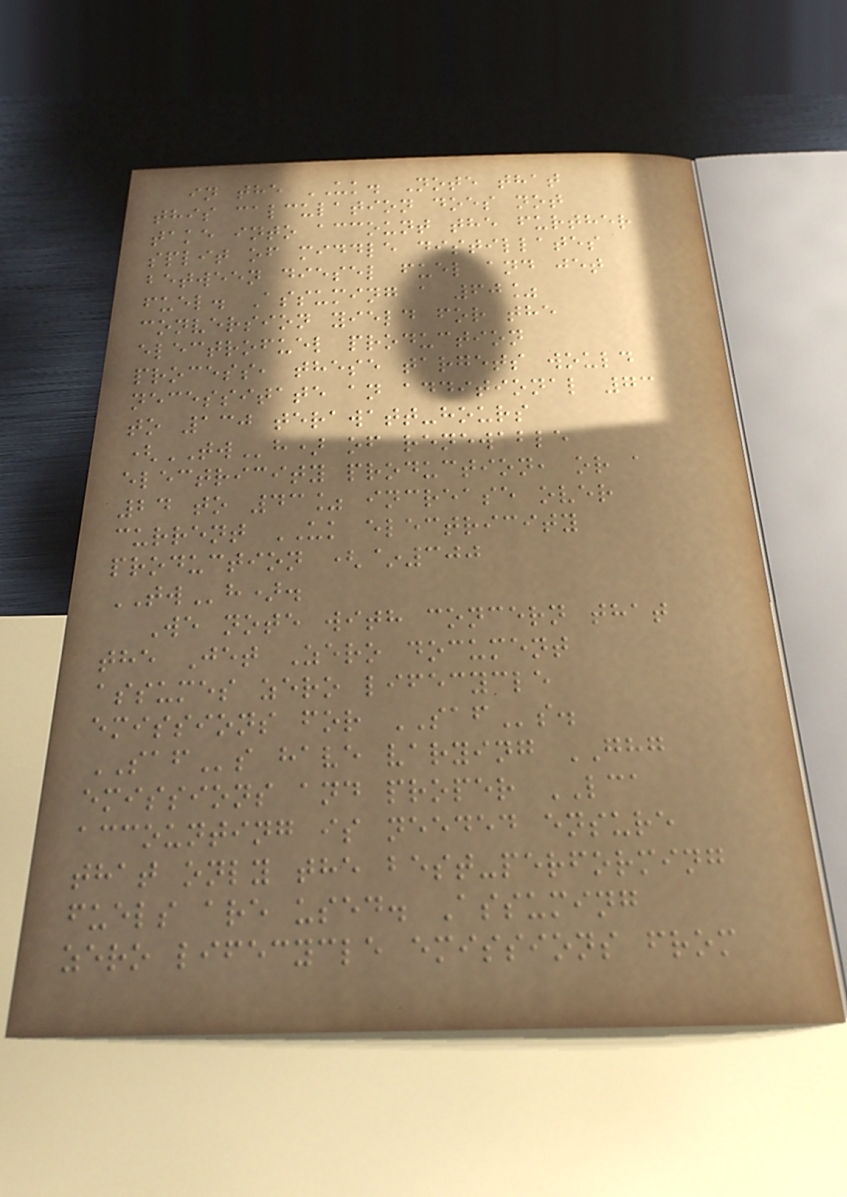in the UK. Note that
this calculation does not
take into account the further
split of middle distillates
between diesel fuel and jet
fuel. Assuming a 60%
conversion yield for the
electrofuel production
process, these targets would
necessitate an additional 73
to 130 terawatt-hours
(TWh) of renewable
electricity production, or a
24 to 43% increase over
current UK electricity
production (~300
TWh).
We note with concern that
the Jet Zero document
assumes zero lifecycle
emissions for SAFs.
SAFs have varying GHG
emissions and proper LCA
accounting is needed ensure
that only the best-performing
fuels are used. Assuming
zero lifecycle emissions from
